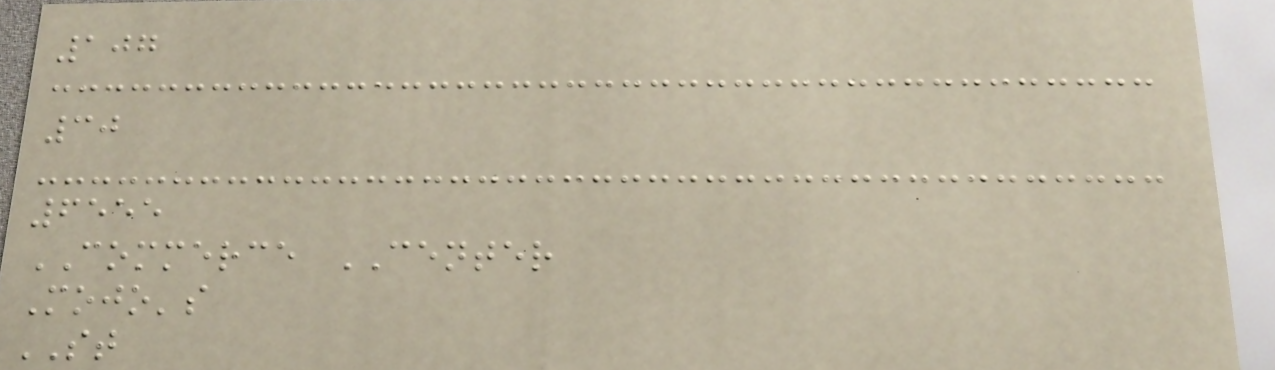107
30
6555
COMMERCE CENTER
Mojo's
ST
